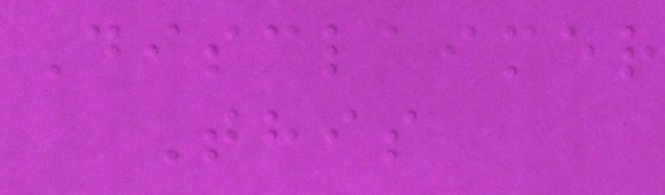Disclaimer
This
